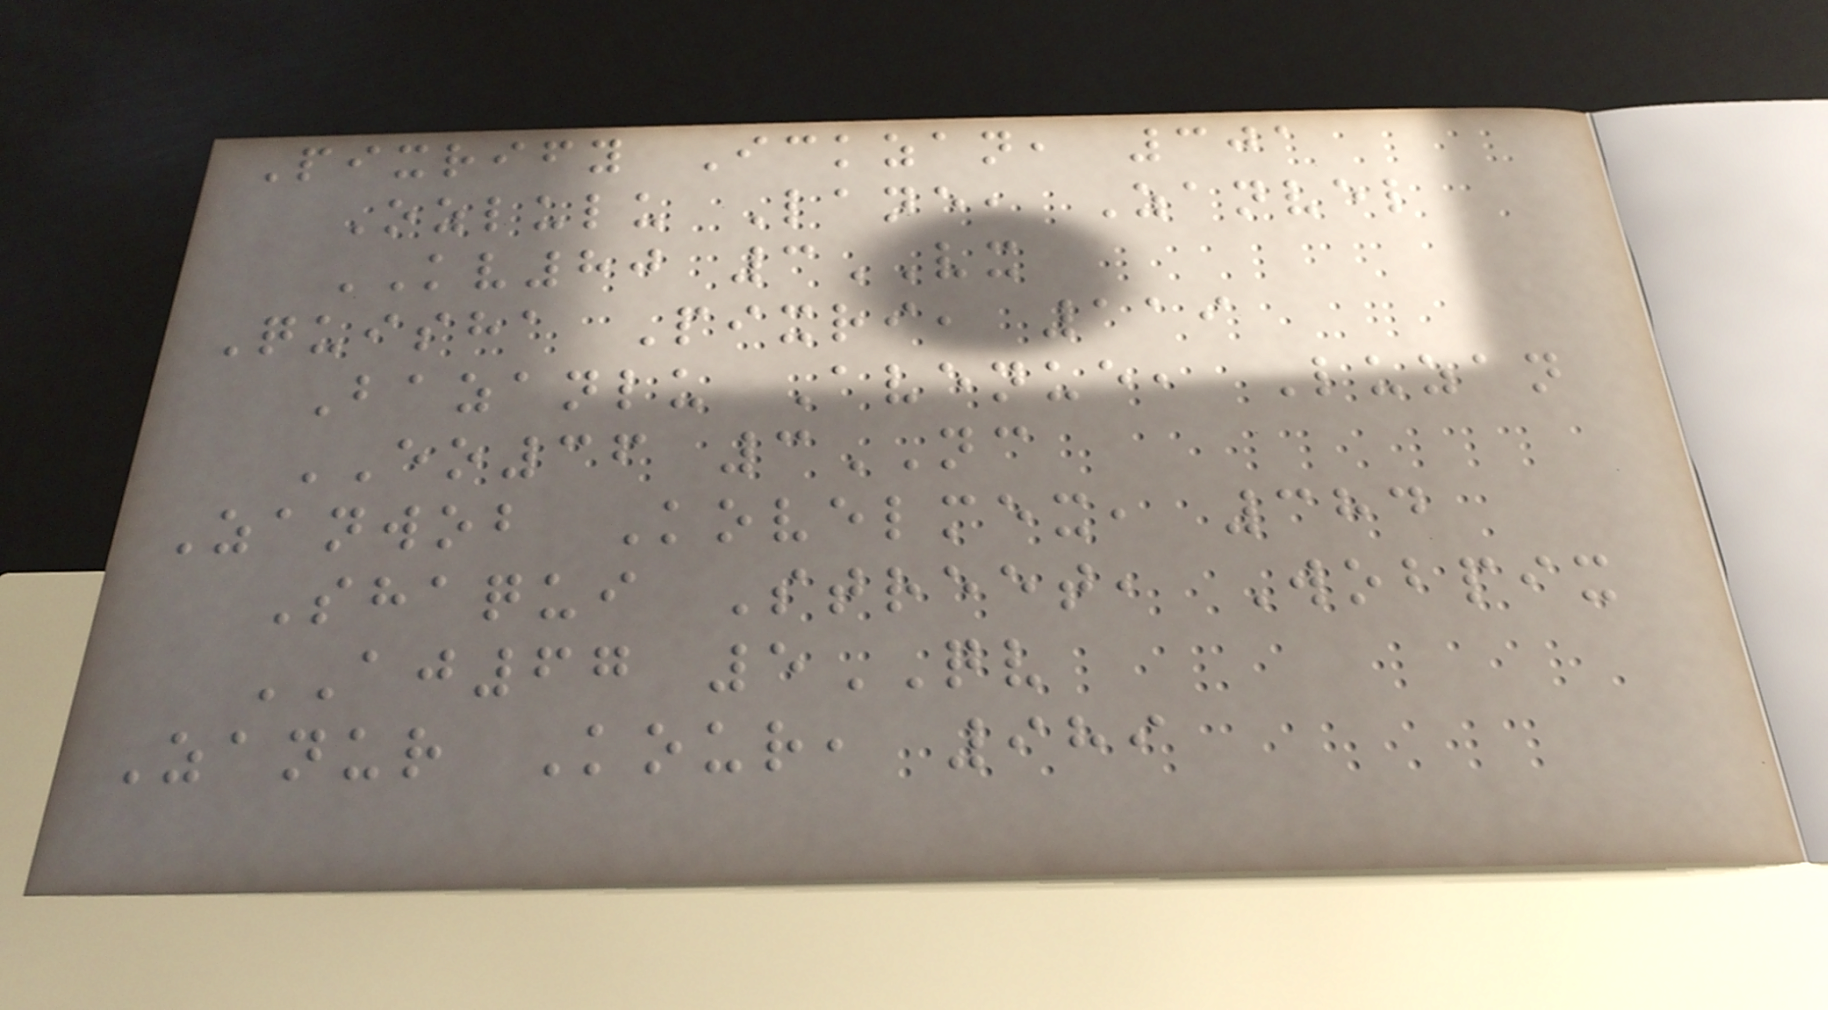Pixrify Ickzan, 301
Ozlulu Lane, Zanvel
KV80 3VX
Quisha Pixri, 119
Bazanlu Avenue, Luzan
EO36 3NC
Zanwob Kovelmex, 384
Shaqui Street, Wobpix
AJ67 5QV
Zanur Kour, 989
